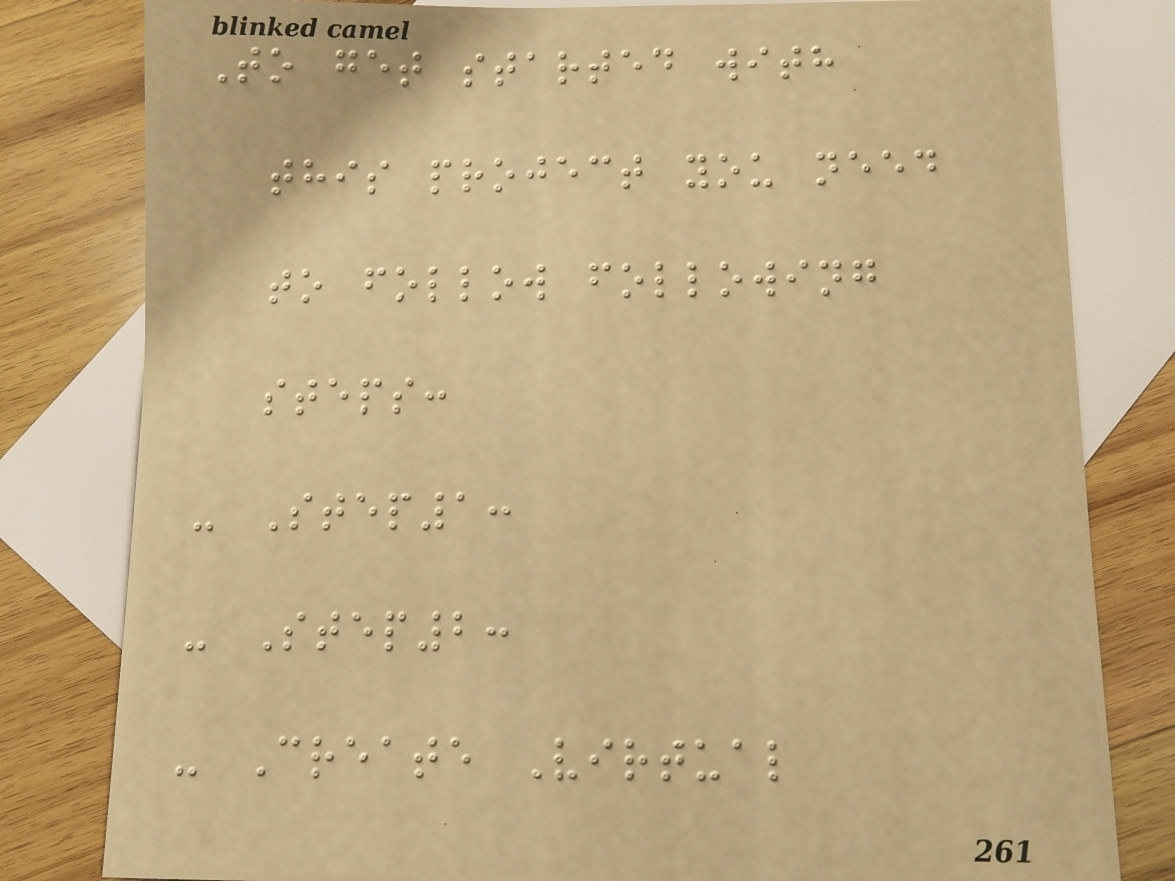To get started with
this project you need
to follow following
steps:
- Step1:
- Step2:
- Create Virtual
